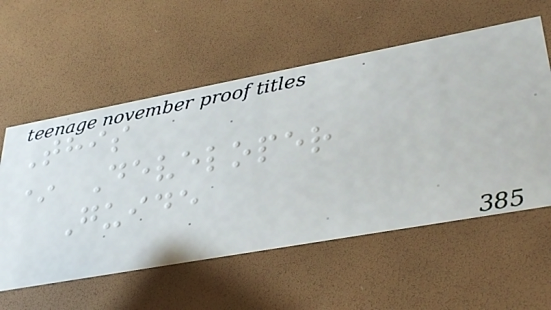This
* Developer
Guide
